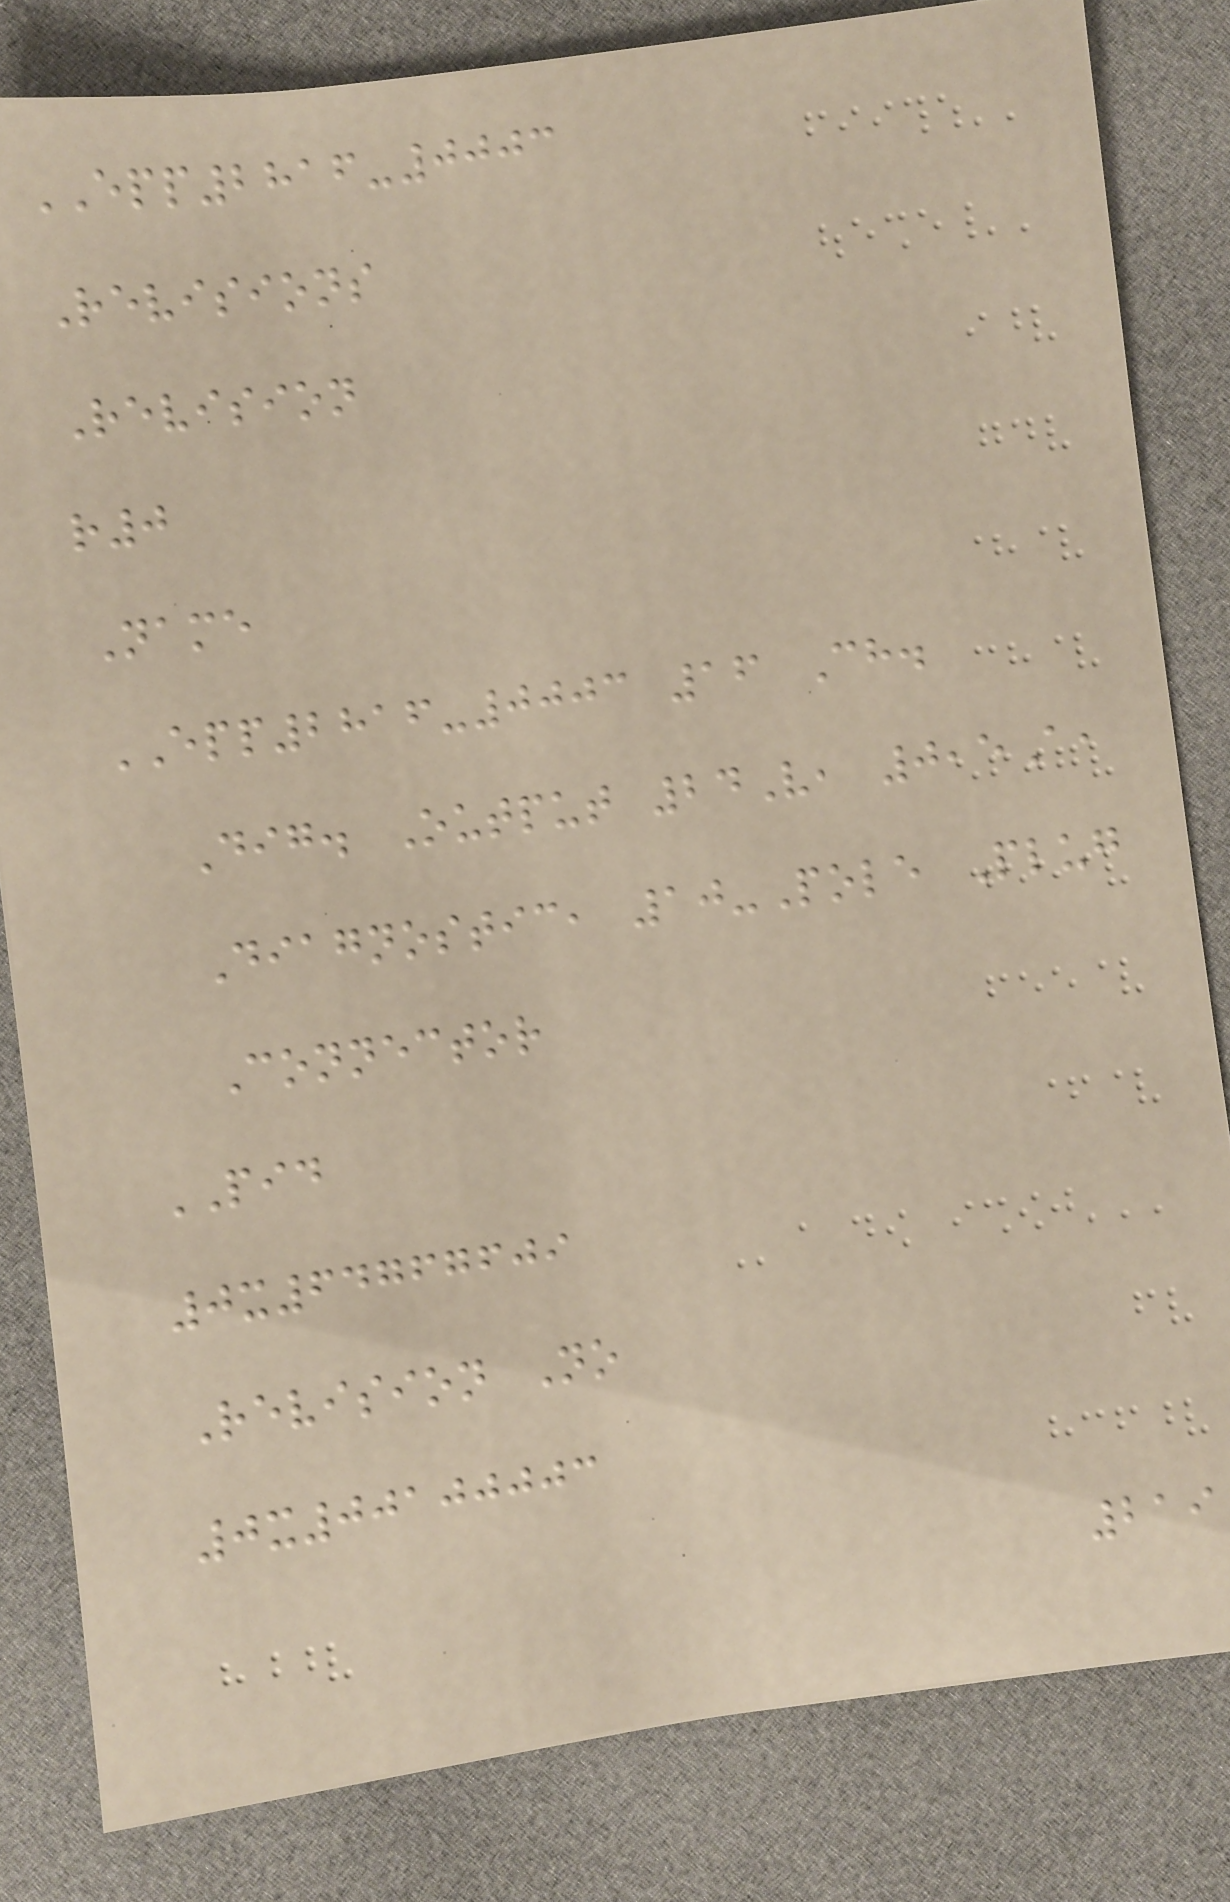EPP2816-0003
Revisions
Revision
r0
Name
EPP2816-0003 16 Ch.
Dig. Output 24V, 0,5A,
Diagnostic, 10-Pole Plug
Connector
PID
0x64767609
Revision No
0x00100003
219
